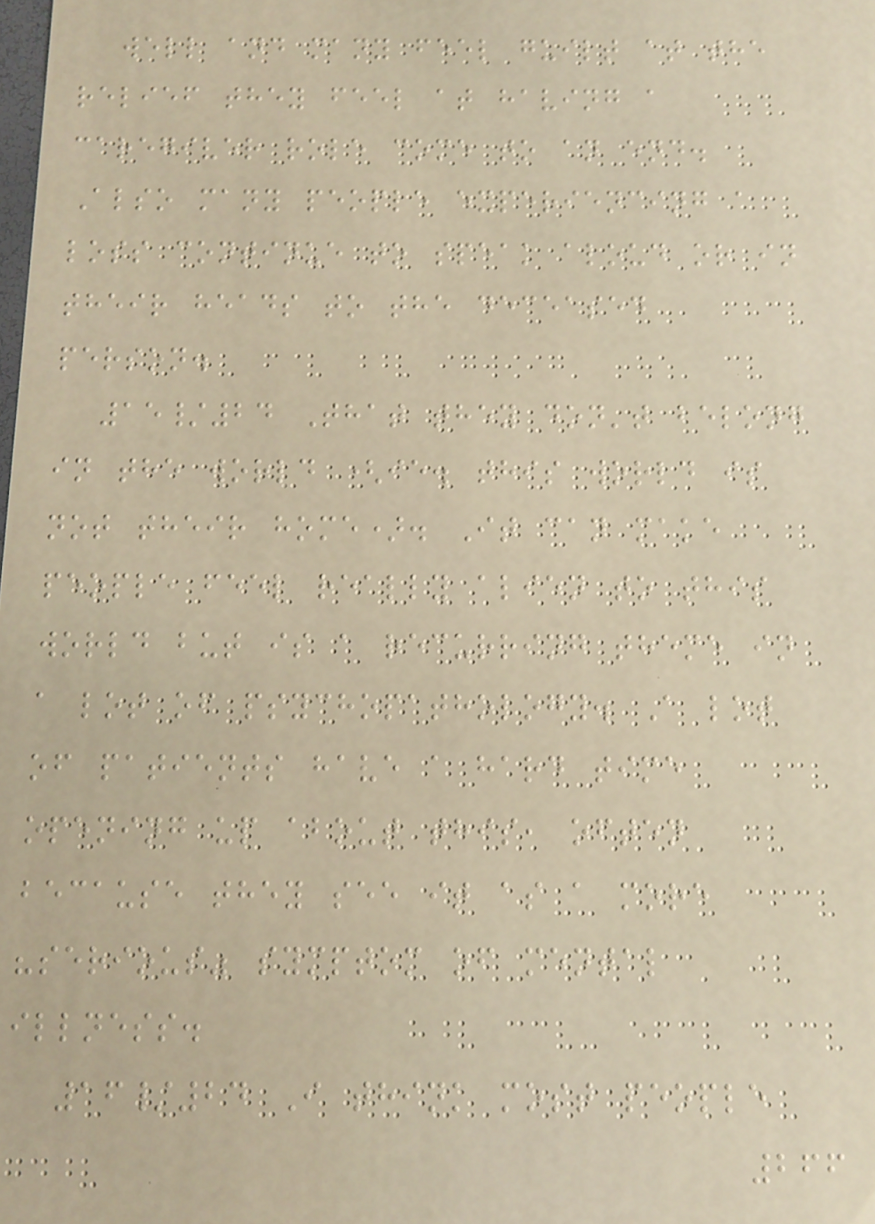well and many feel guilt at the
relief they feel at having a
caregiver role come to an end.
Also many people experiencing a
loss continue to speak aloud or in
their heads to the deceased
person.
15/24 That they don't belong
in the world (ie. this world is
not their home). It can make
people feel really alien to this
world but is a recurring theme in
a lot of psychopathology. A lot
of patients have a hard time
opening up about this, often
because they see it as a more
"serious" symptom of mental
illness.
16/24 I think most people
266
